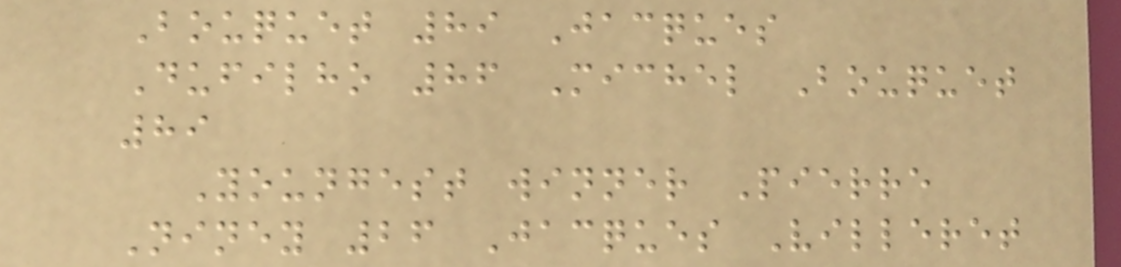Bouquet 89 Jacques
Dufilho 86 Michel Bouquet
89
Youngest winner Pierre
Niney 26 Jacques Villeret
